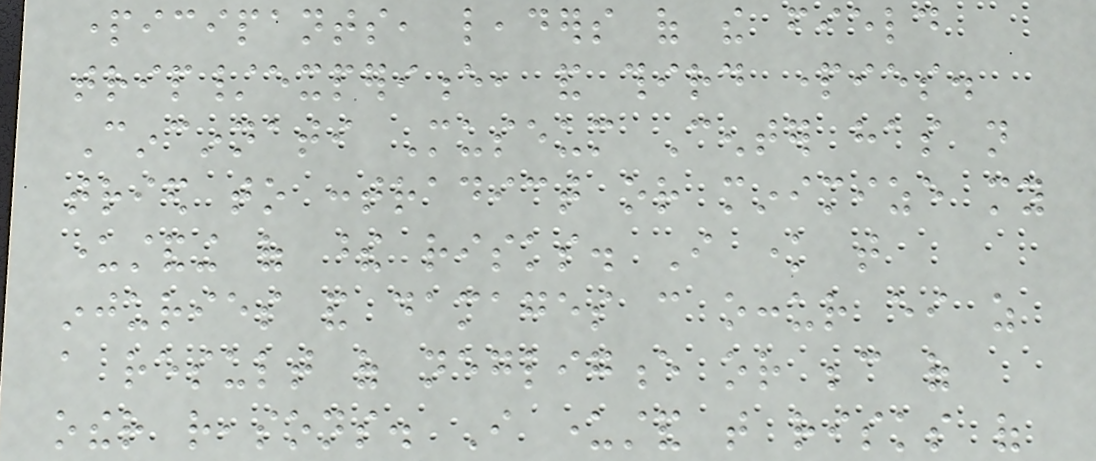participants, leaders of the field
trip/experience, and third parties.
Cincinnati Museum Center has not
tried to contradict or minimize my
understanding of these risks. I know that
injuries and damages can occur either as
a result of negligence or because of
other reasons. I understand that risks of
